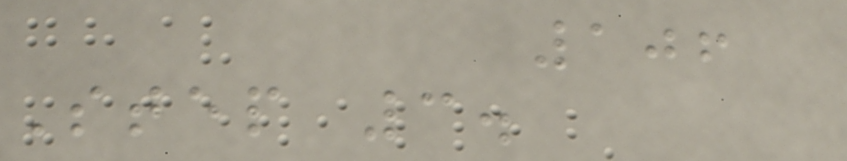106
Step 3.
